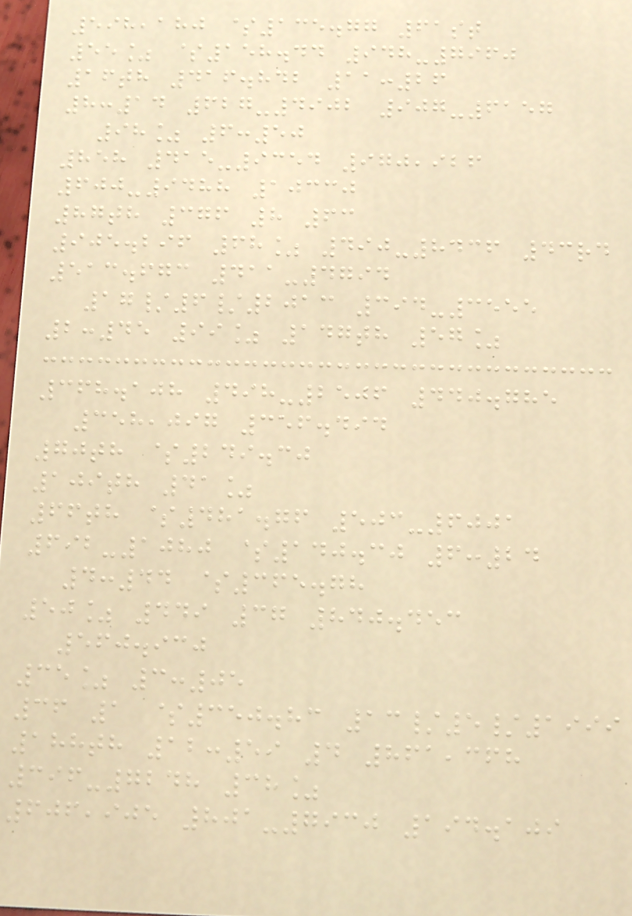598,180 $135.77 61st
55% $158.44 948-7960
16th 416.842 11:26
8:14 627-4902 907-6157
98% 6:50
858 415-9354 970,926
600-9488 10330
87th 376 8 63
905.296 68% 490-8436 43rd
513.673 411-4794
17/6/2013 394-3555
2:45 99% 147th 57%
368.108 498-2506 440.785
358,097 356.494
70th $249.30
109th 41%
66th $481.76 503-6001
692-1080 $140.30 6:24
4:44 $365.78
50% 449 37 840.453
560.930
35% 3:05
36 1 $350.83 13/5/1999
188th 12:59 4 861,368
396-7248 38%
606,905 801-7930 194.109
